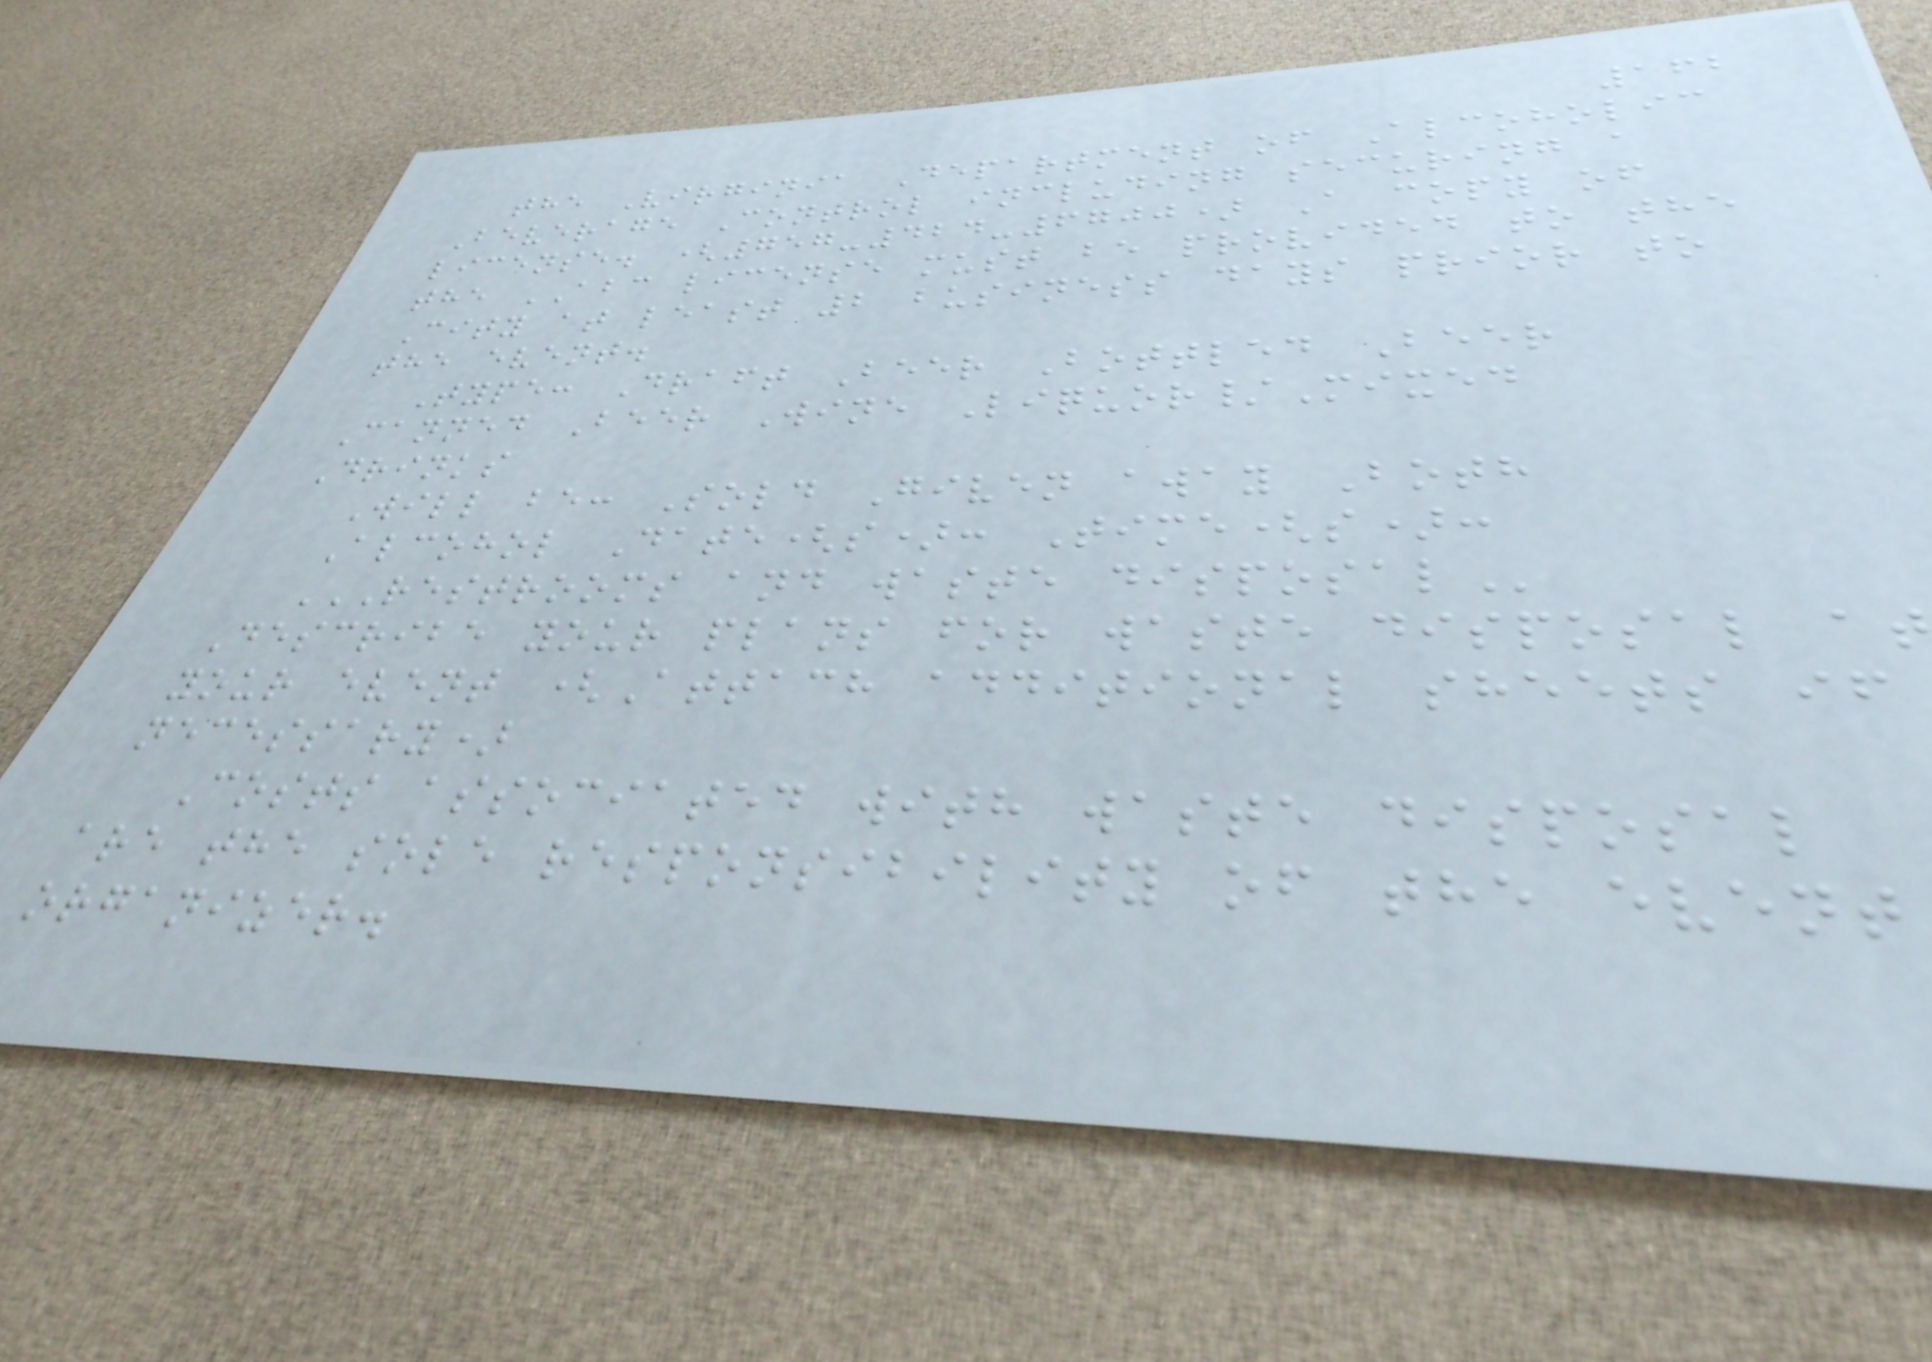162
the Virginia Department of Alcoholic
Beverage Control including securing a
license. (757-424-6700) A copy of
the ABC license must be provided to the
City at least 2 business days prior to
the event.
Type: Draft Beer Bottled Beer
Canned Beer Wine Liquor/Mixed
Drinks
Will be: Sold Given away Both
Alcohol Date(s): Time(s):
RESTROOMS AND WASTE DISPOSAL
Describe your plans for waste disposal at
your event (Attach additional sheets if
necessary)
Costs associated with waste disposal
are the sole responsibility of the event
organizer.
